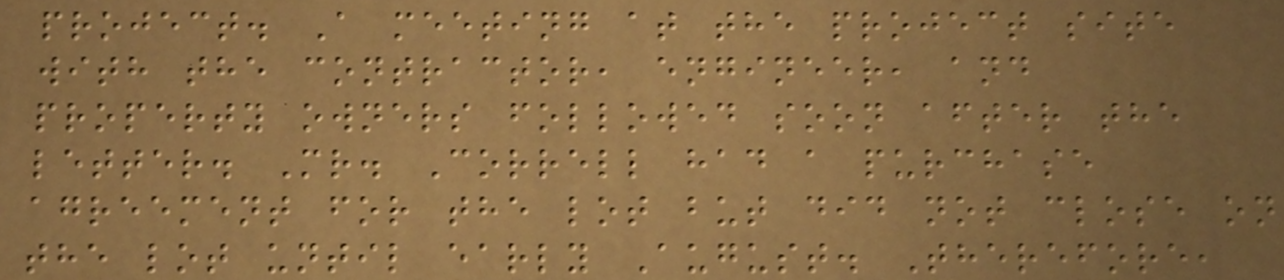project. A meeting at the project site
with the contractor, engineer, and
property owners followed soon after the
letter. Mr. Correll had a purchase
agreement for the lot but did not close on
the lot until early August. Therefore,
